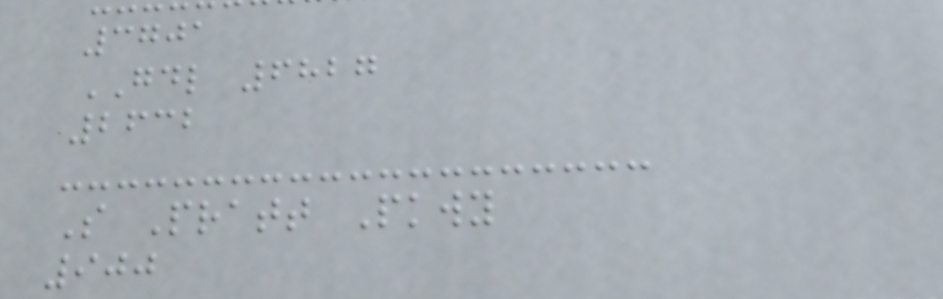3701
GDL 6827
2632
S Pratt Pkwy
900
